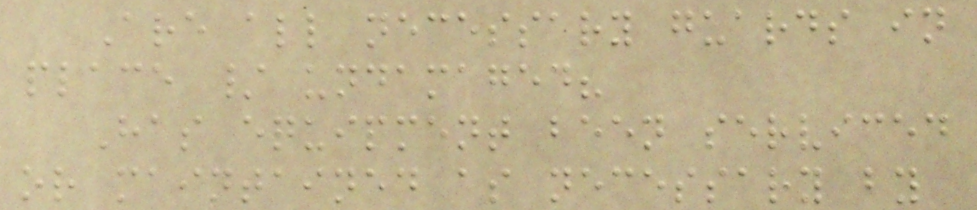Are all necessary guards in
place / undamaged?
Has equipment been serviced
or maintained as necessary by
